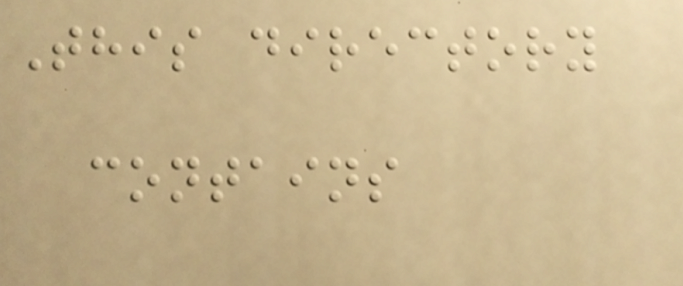This directory
contains
